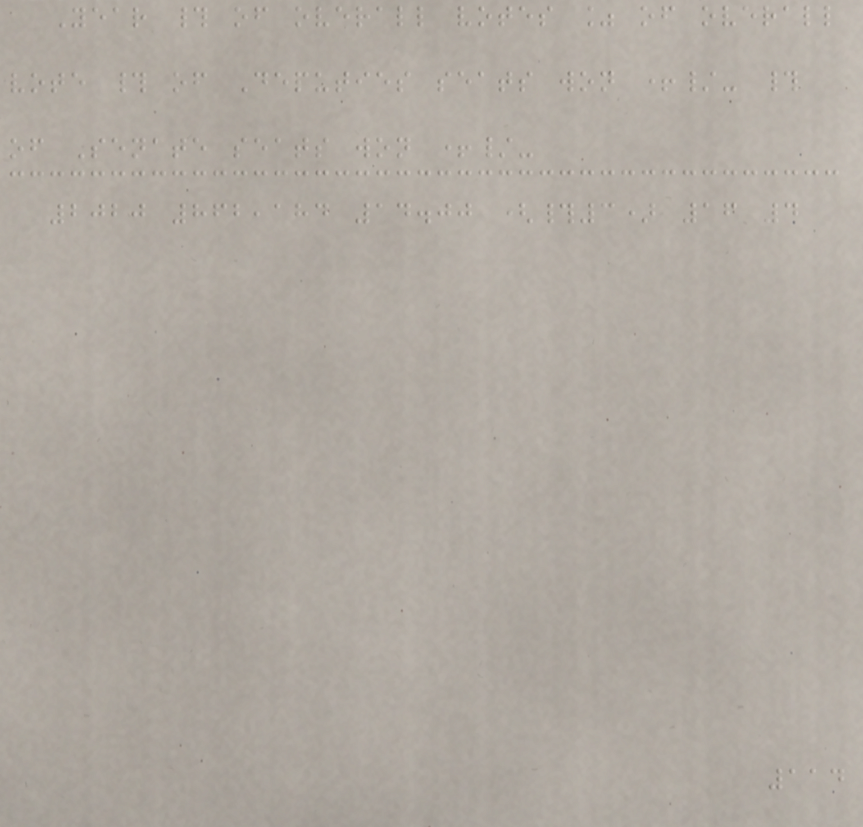Year # of overall votes % of overall
vote # of Deputies seats won +/- #
of Senate seats won +/-
2020 862,184 14.00 (#3) 16 4
114
